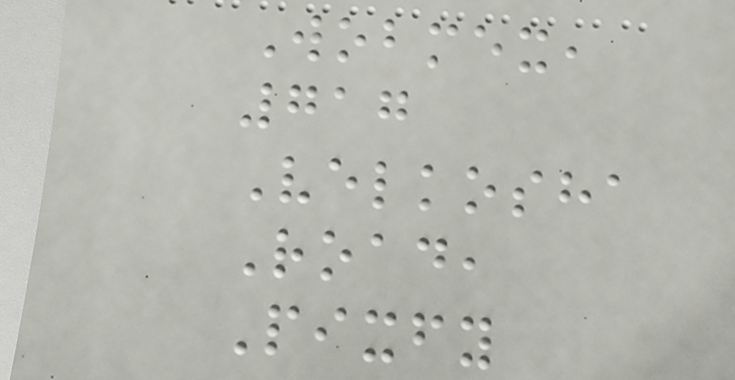Wobmex,
717
Velkosha
Road,
Pixfy
